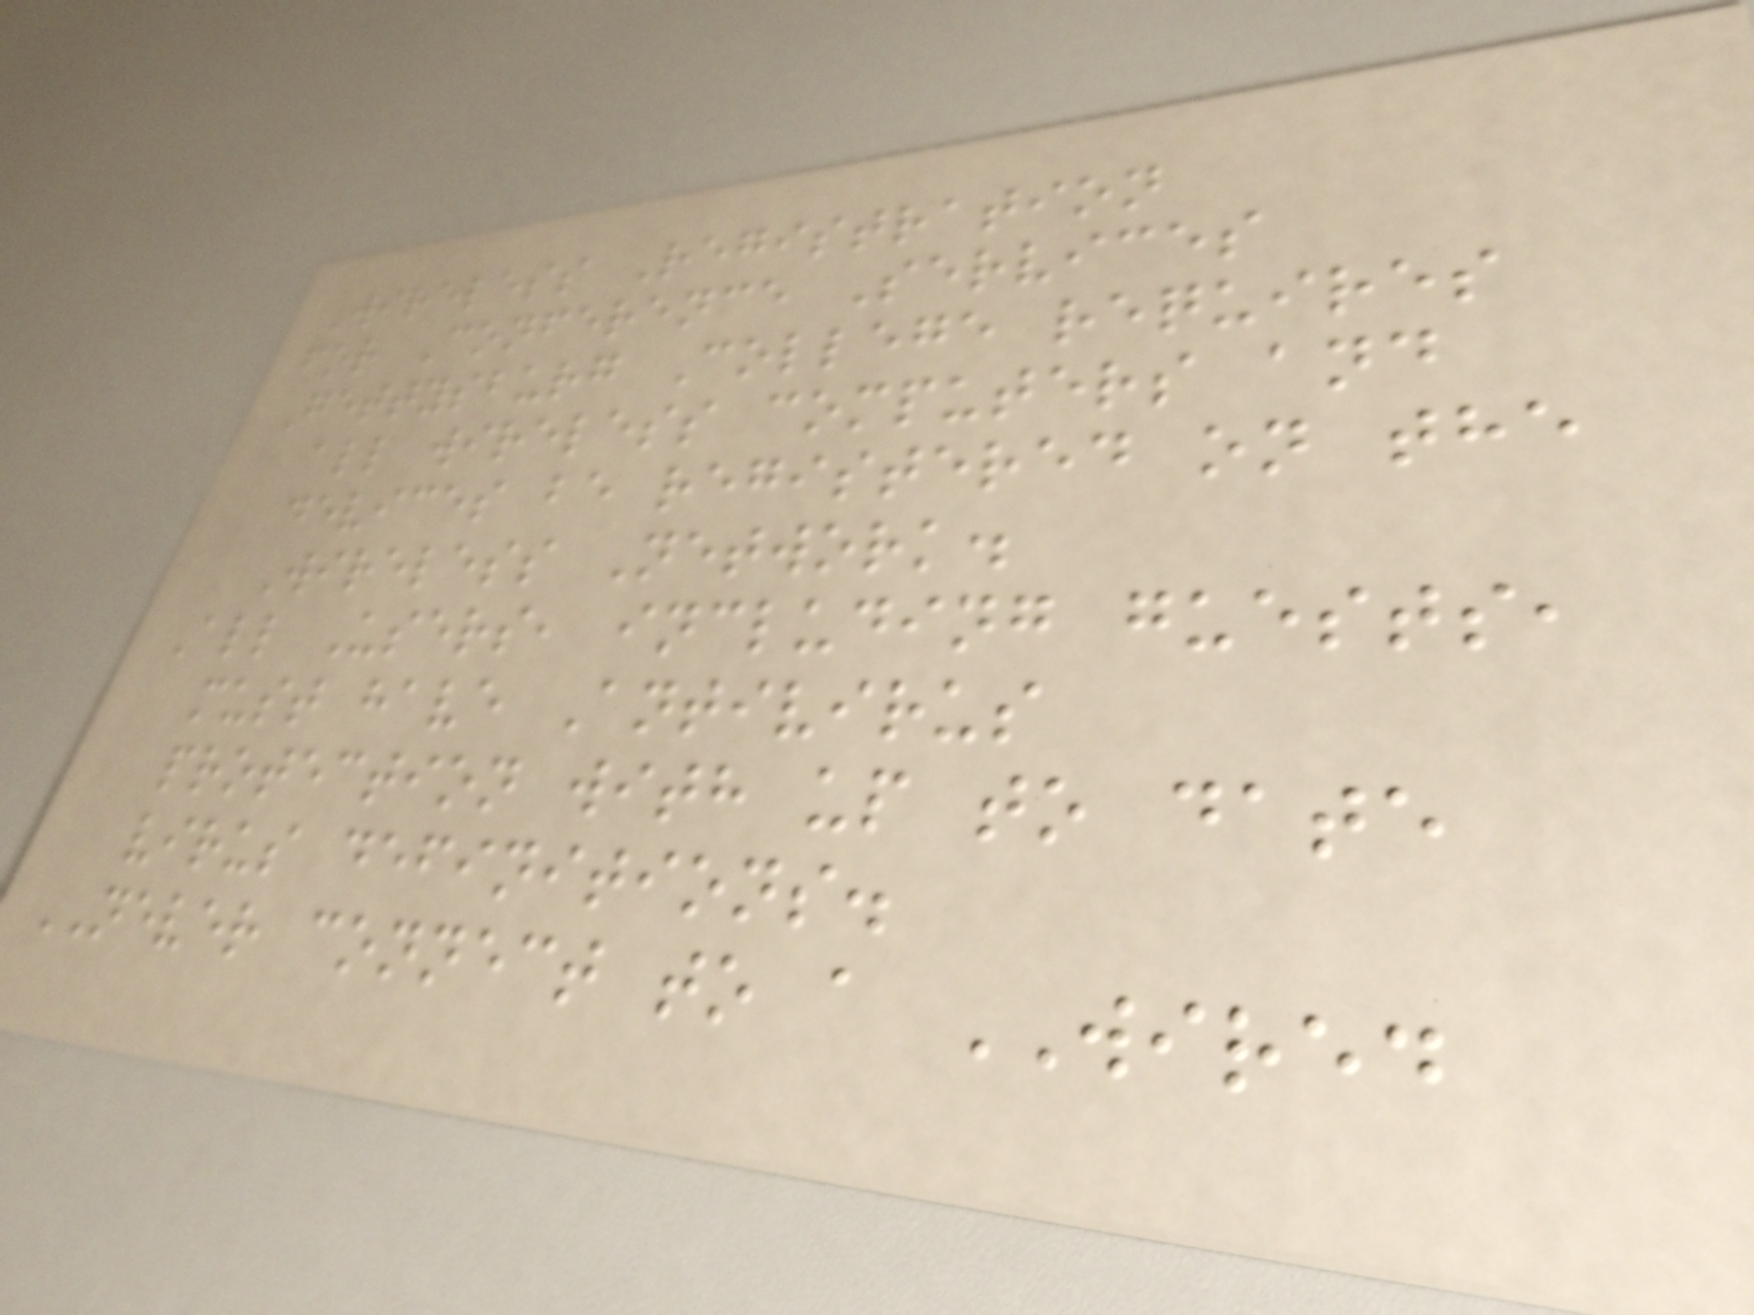Wireless Registration
for Conference Services
Gettysburg College requires
all wireless computers and
devices be registered on the
Wireless Network.
All Users, including guests,
must have Antivirus
protection with up to date
virus definitions.
NEVER connect to a WIRED
